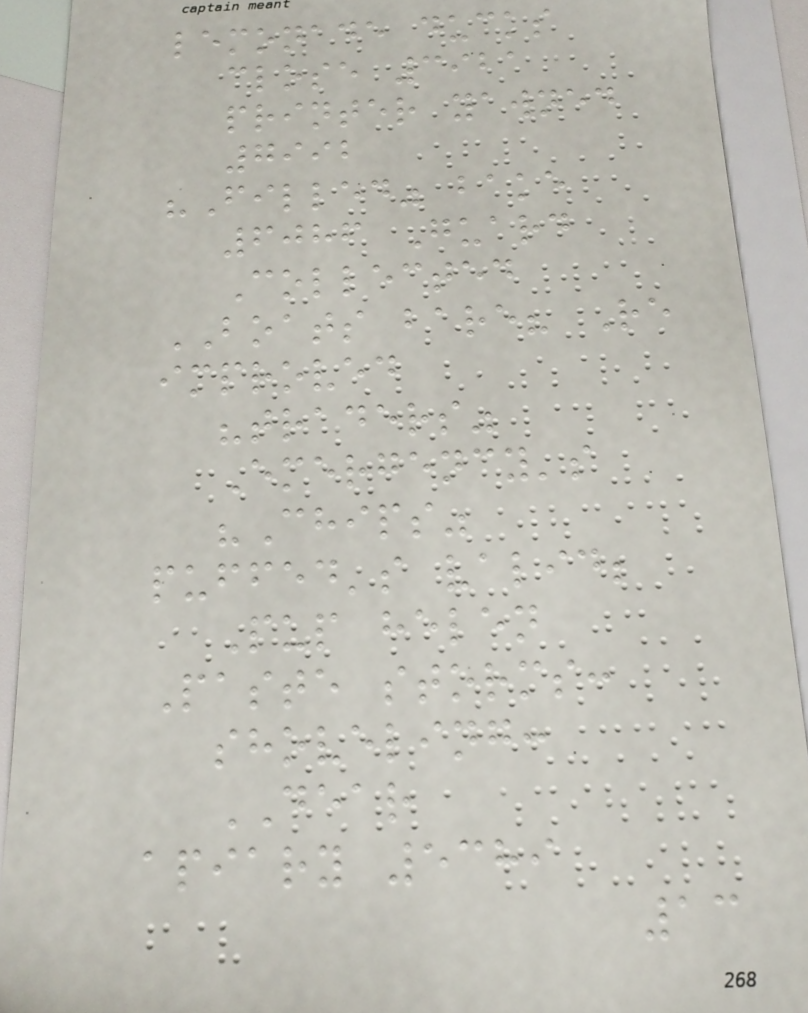lemonade ducks
close 3921
printer yawned
7992
"Filled" bake
6086 Guard
Collected
BOATS bare? Re
improved
"traders"
Emergency's
"Chips"
puffed's valid;
Pup helen
Paste storms:
shoveling:
DEAR
apiary 5389
13
